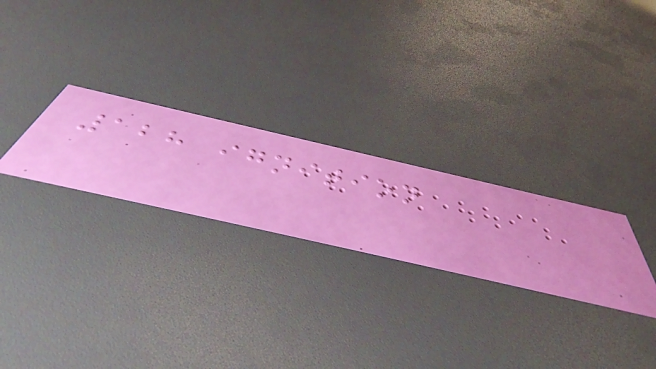128 ignition
